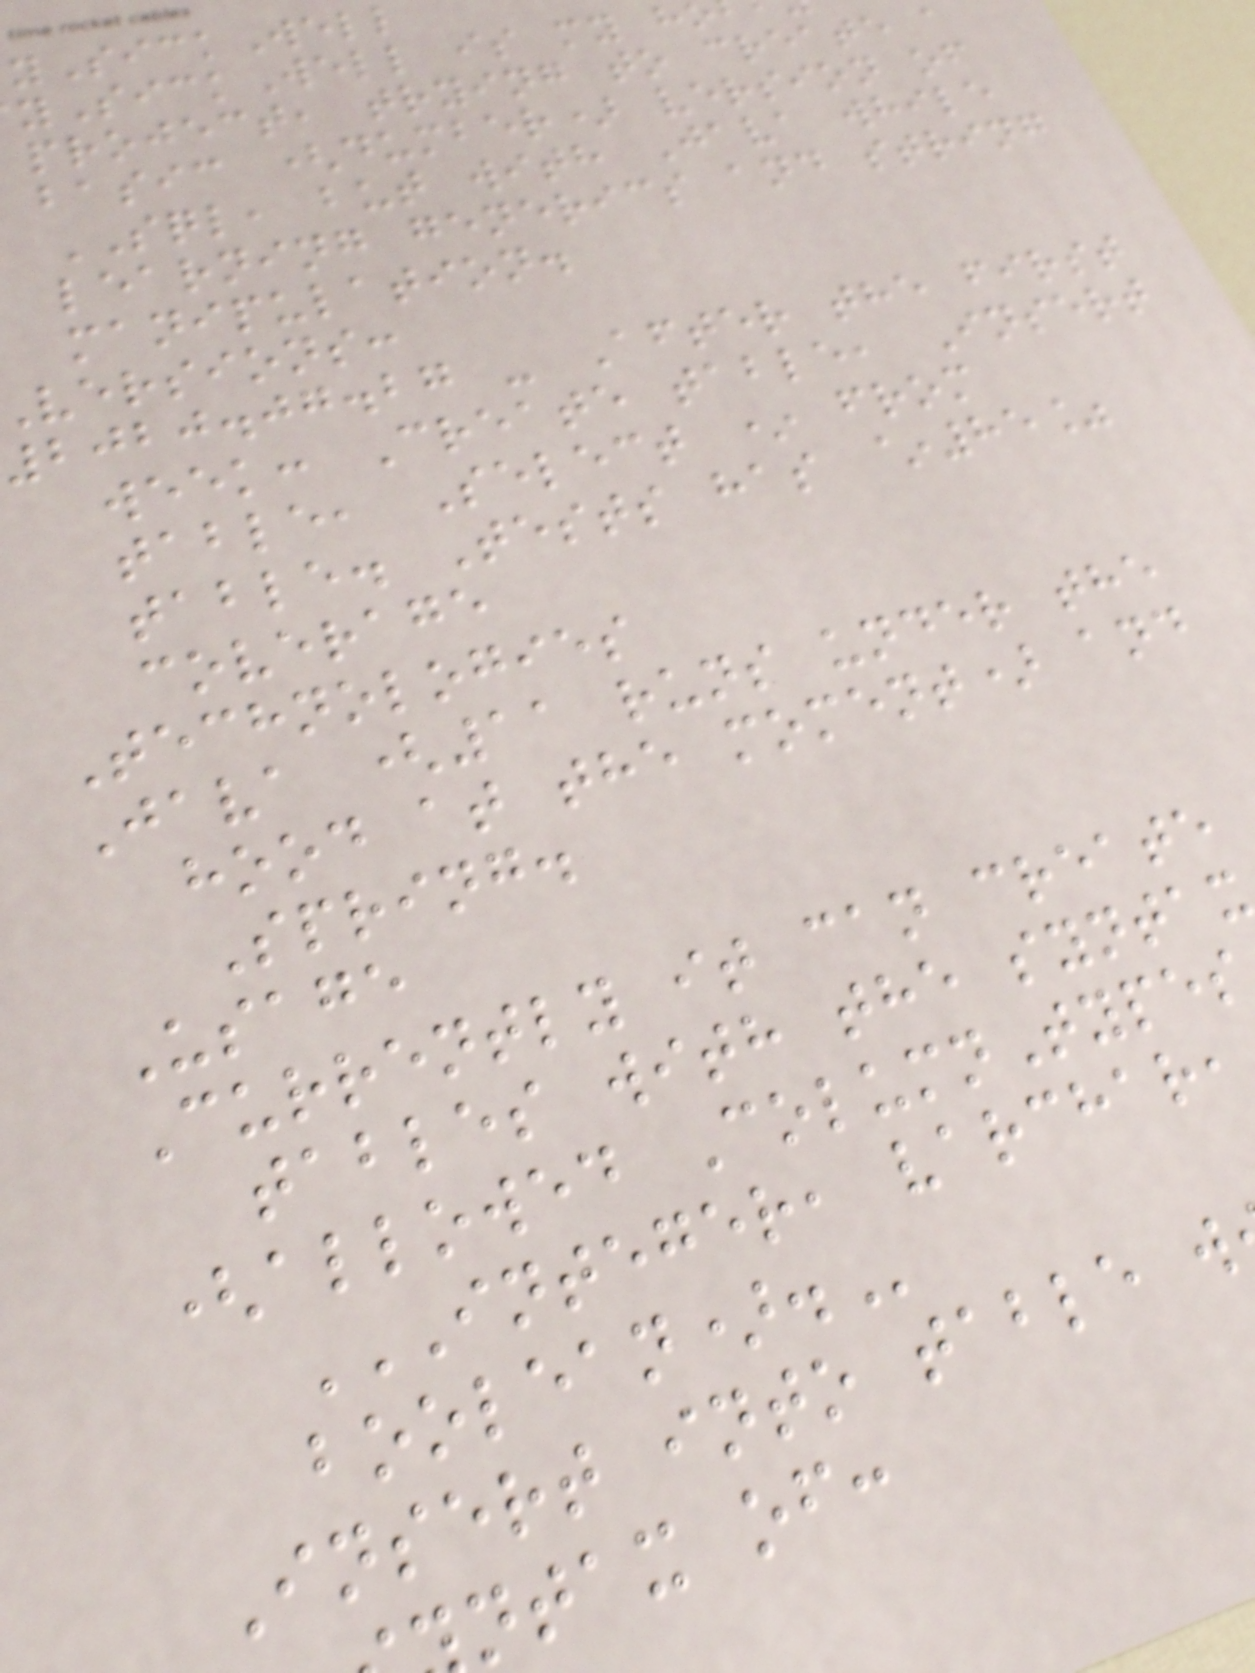ySickWell
ySickWell is my h
project, trying to create a
basic (dumber) version of
SQL, but with Java while
learning generics and string
manipulation.
versions:
2020.07.27 - After the first
week: Create table, Insert
table, Select * from
table. Tests has ~85%
coverage
Technologies
Java (11 runs under the
hood at the moment) and
Spring.
Usage
Currently it can create
tables with the syntax
(allowed ColumnTypes
INTEGER, VARCHAR,
Insert into table w
ntax of:
